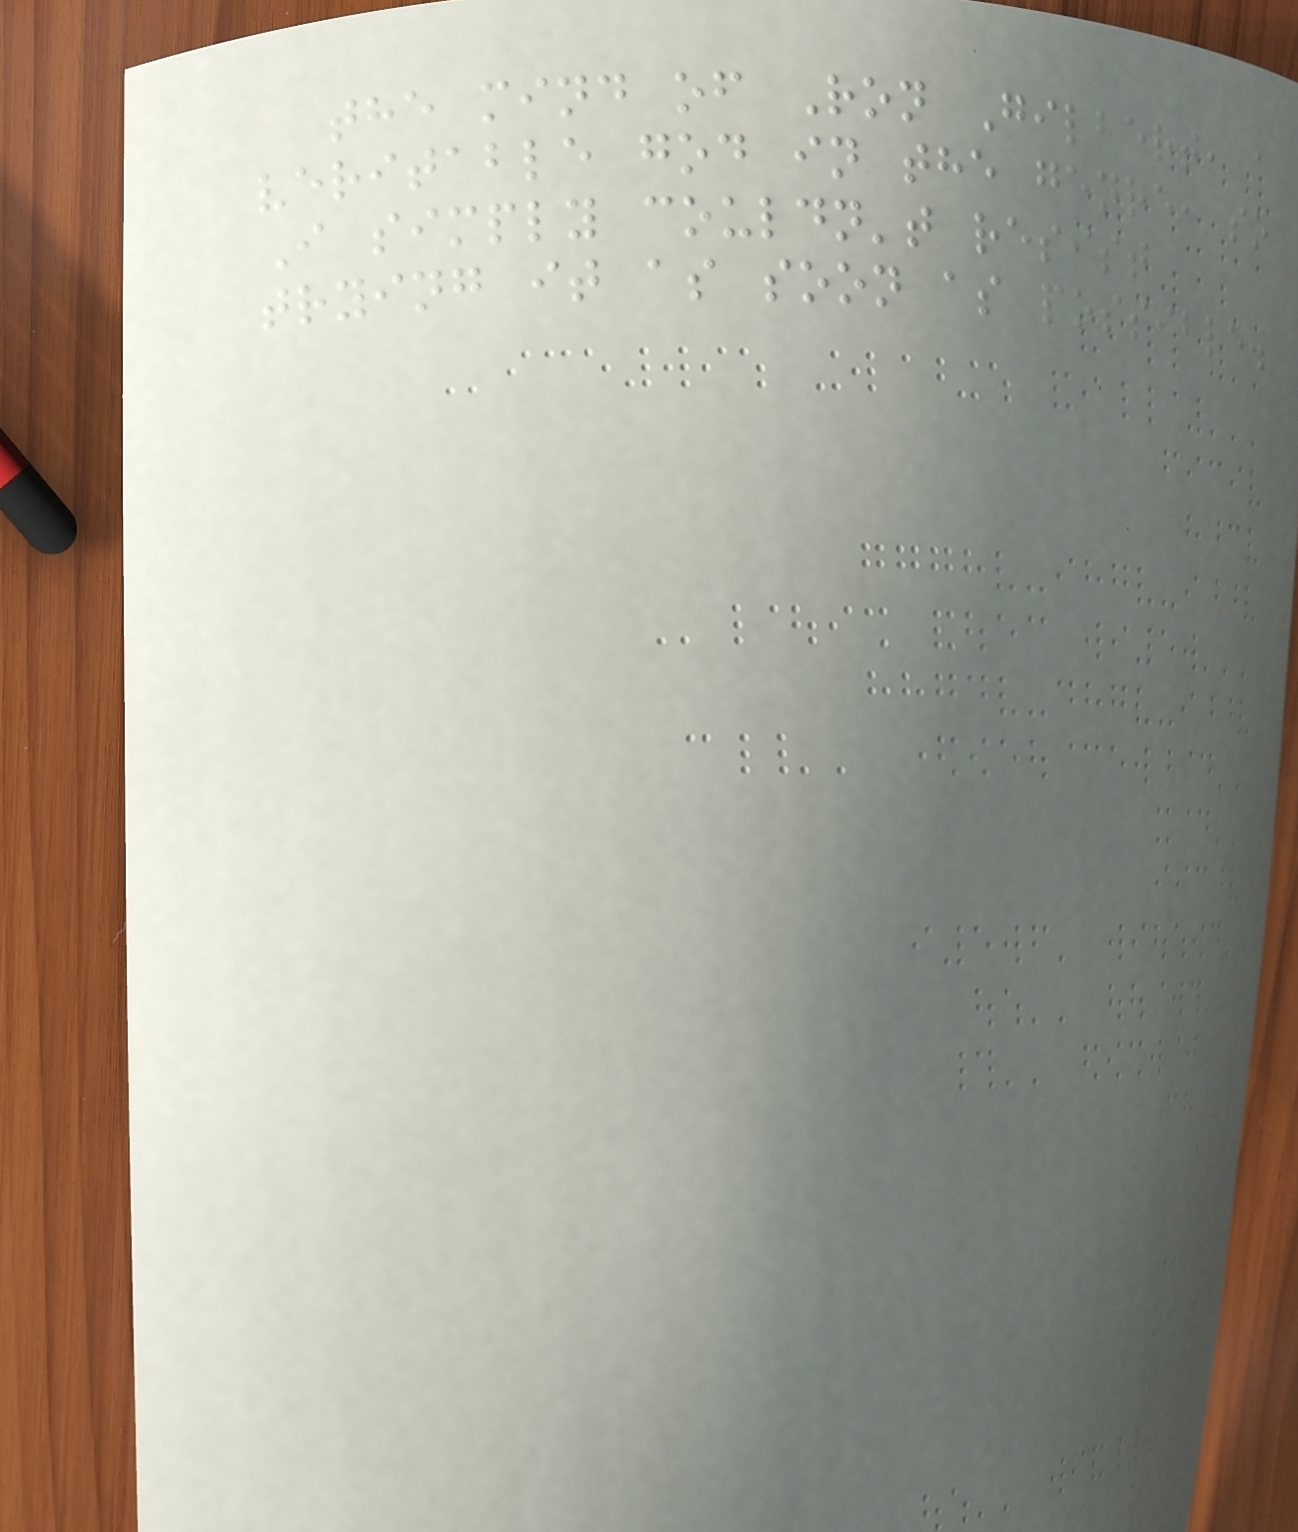the mind of Ron Gilbert, a
veritable god in the genre, so
I simply couldn't resist
trying it as soon as possible.
